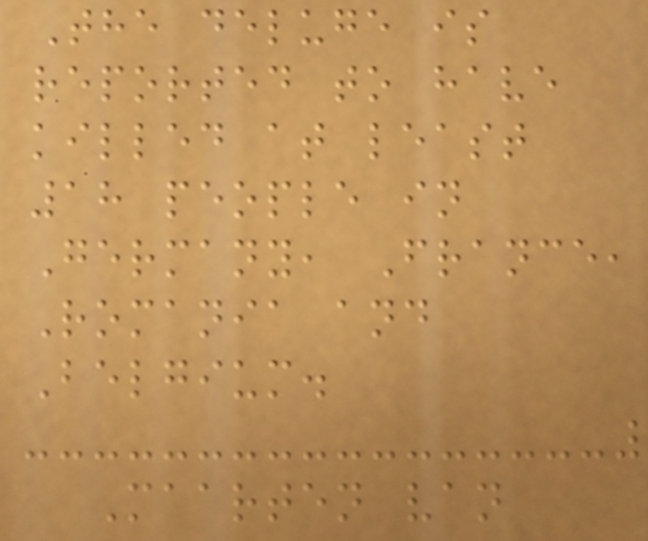The deluge is
reported to have
killed at least
18 people in
Germany, France,
Romania and
Belgium.
Maarten van
